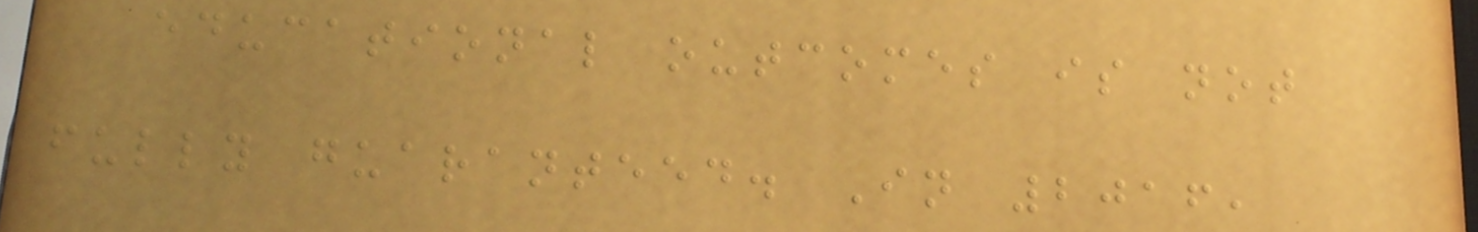educational outcomes is not
fully guaranteed. In 2016,
